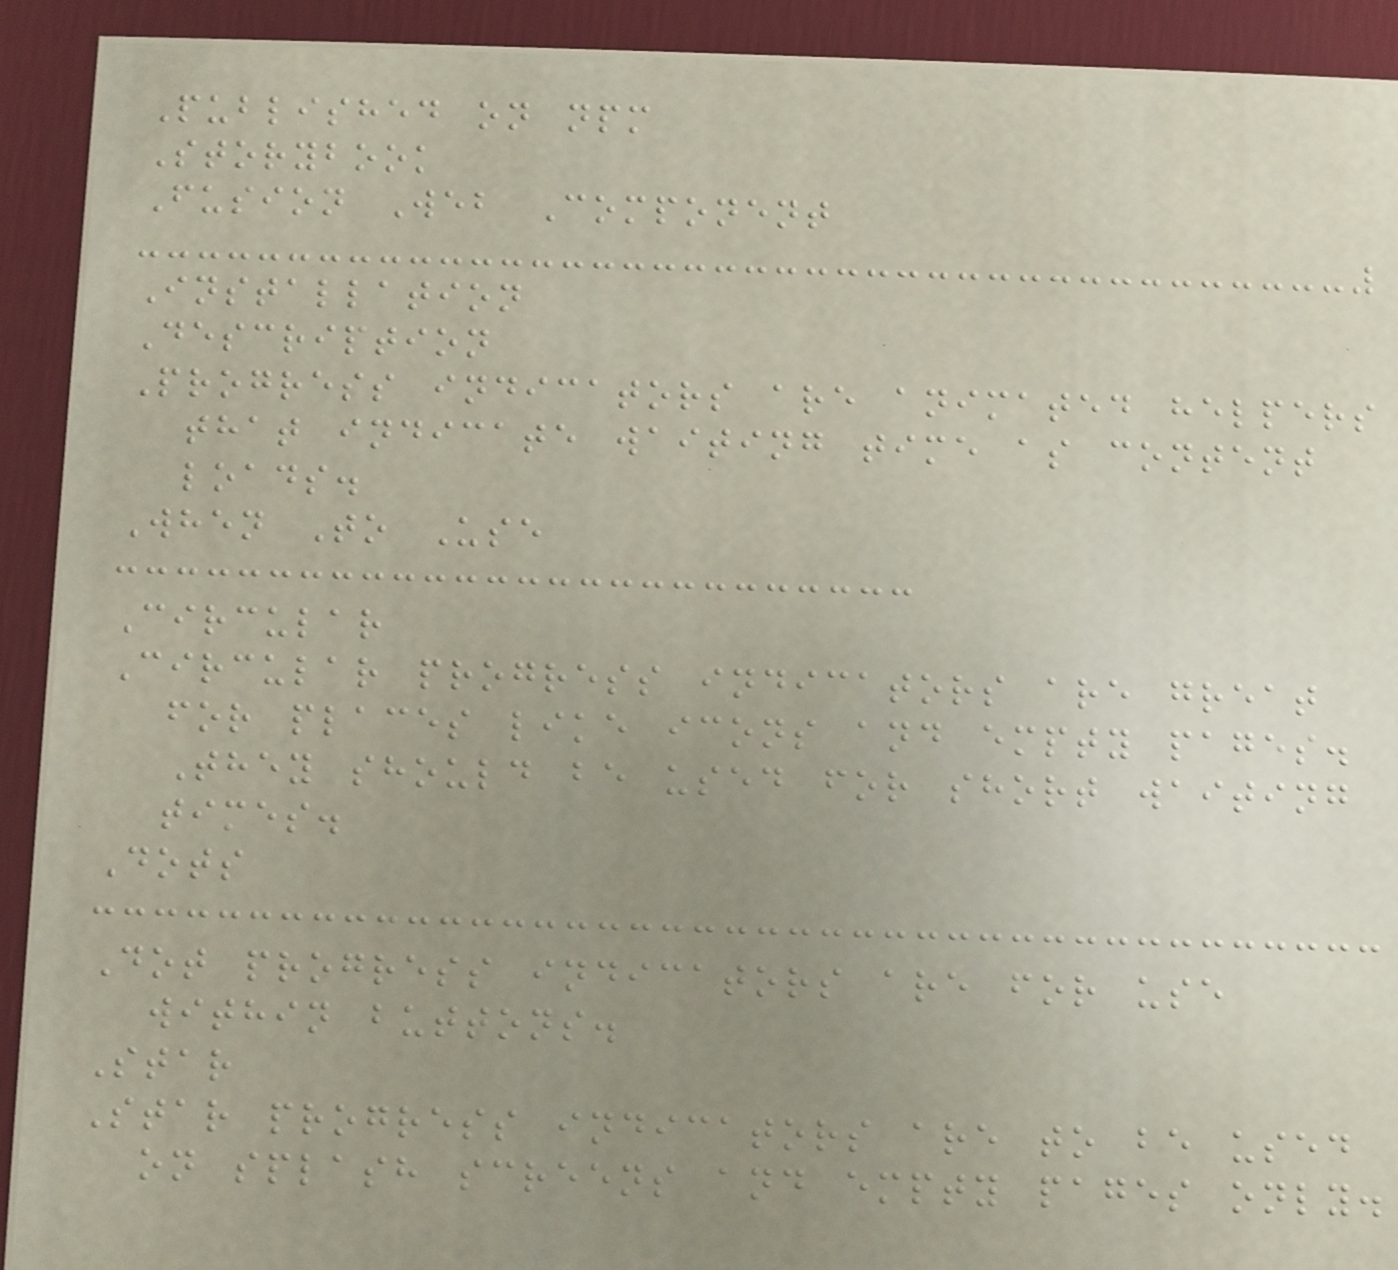Published on npm
Storybook
Fusion Web Component
Installation
Description
Progress indicators are animated helpers
that indicate waiting time as content
loads.
When To Use
Circular
Circular progress indicators are great
for places like icons and empty pages.
They should be used for short waiting
times.
Dots
Dot progress indicators are for use
within buttons.
Star
Star progress indicators are to be used
on splash screens and empty pages only.
